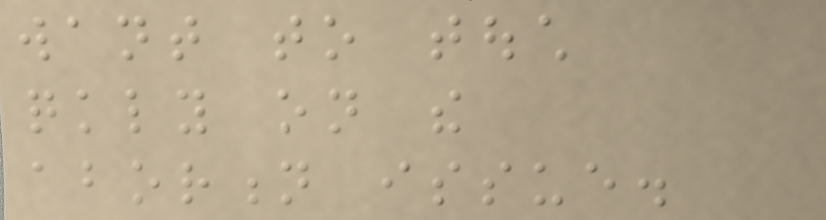want to touch
quickly on the
abortion issue.
